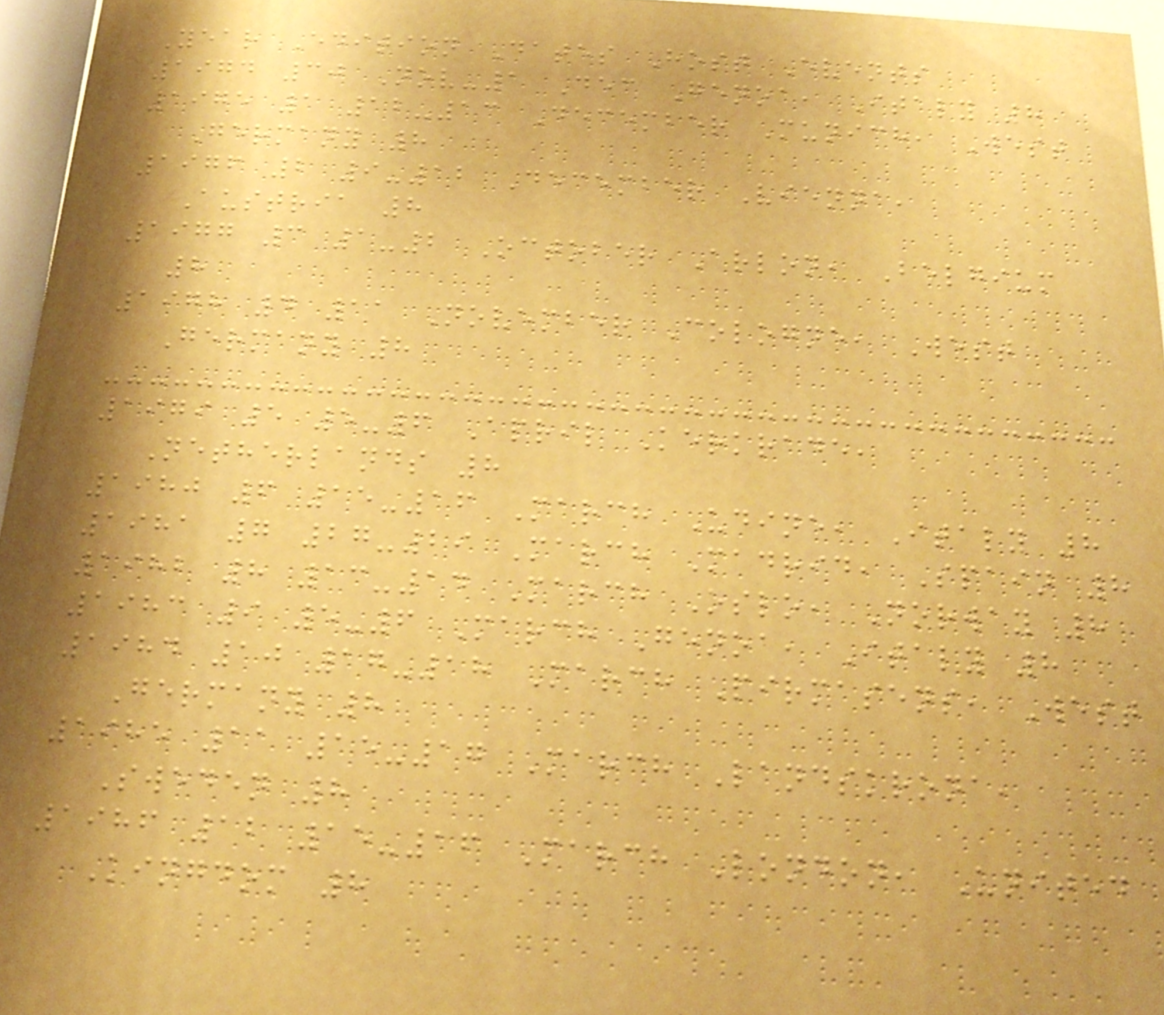Year Edition Dates Host Events
1974 30 Nov-1 Dec Genoa, Italy 8
1975 1 12-13 December Munich, West
Germany 8
1976 2 9-12 December Vienna,
Austria 8
1977 3 1-2 October Arlon, Belgium
8
1978 4 11 November Cologne, West
Germany 8
1979 5 5-6 April Kerkrade,
Netherlands 8
1980 6 15-16 March Udine, Italy 8
1981 7 27-29 March Madrid, Spain 8
1982 8 13-14 March Oslo, Norway 8
1983 9 5-6 March Genoa, Italy 8
1984 10 17-18 March Pirmasens, West
Germany 8
1985 11 15-17 March Landskrona,
Sweden 8
1986 12 15-16 March London, United
Kingdom 8
